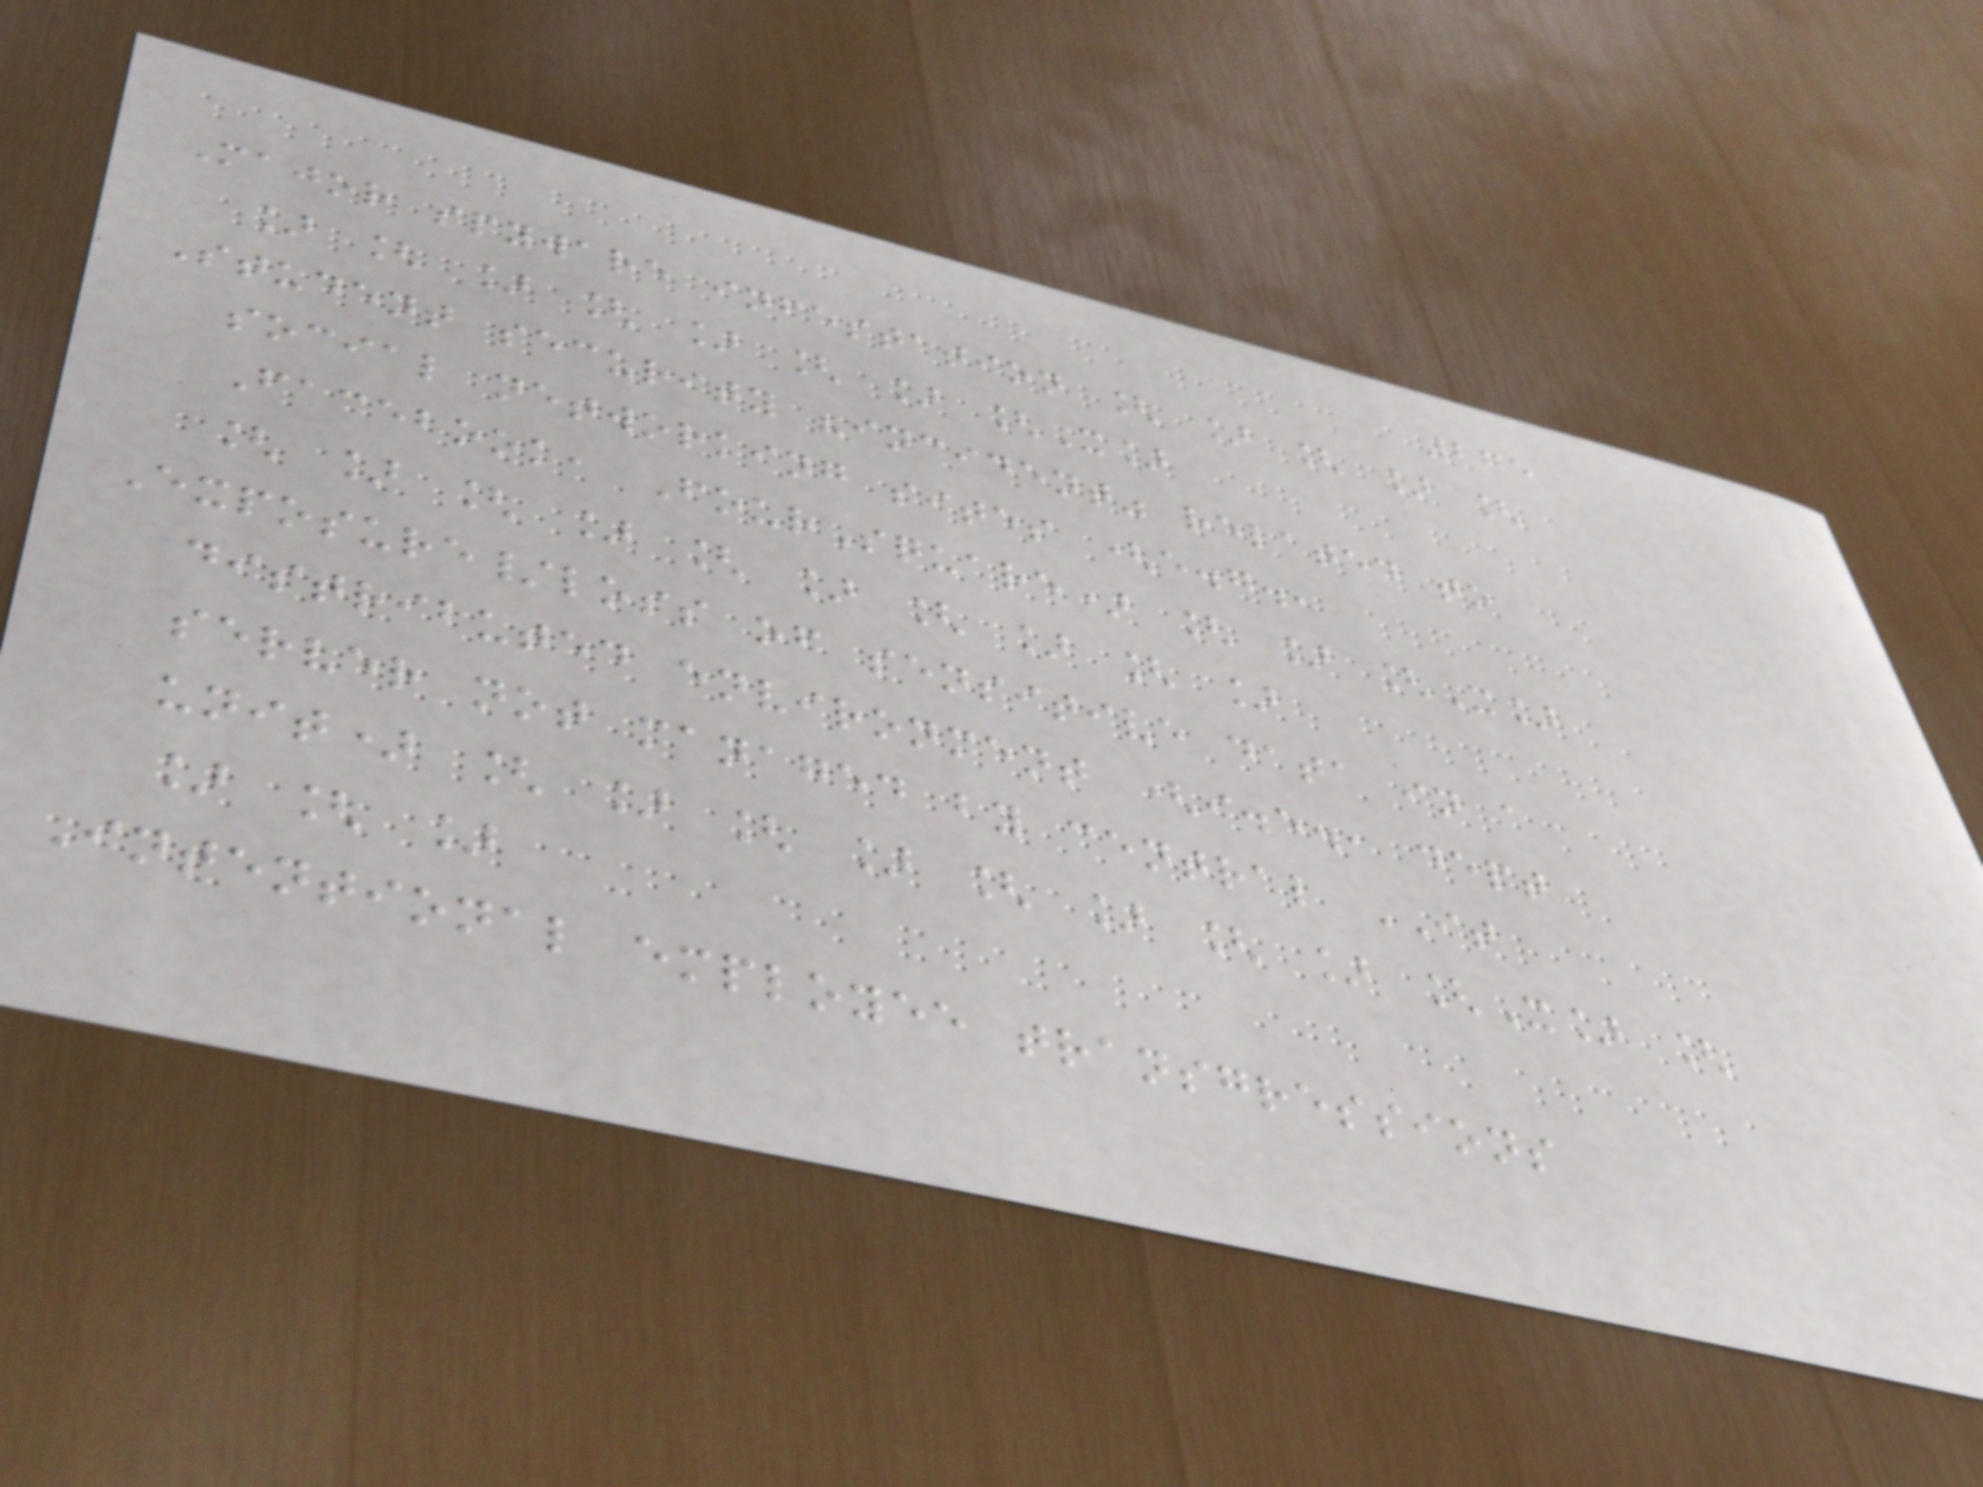275
Major spyware infestation [ ] [ ] [
] [ ] [ ] [ ] [X]
Student security "incident" related to
social networking sites (e.g.,
Facebook, FourSquare) [ ] [X]
[ ] [ ] [ ] [ ] [ ]
Exposure/loss of sensitive data in a
distributed environment (i.e., dept
server not managed by central IT
unit) [ ] [ ] [ ] [ ] [X] [
] [ ]
Intentional employee transgressions
